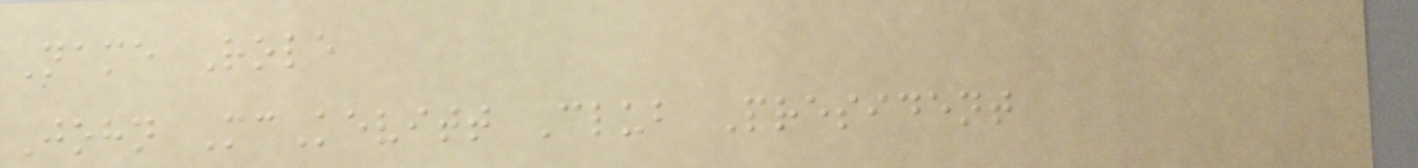Name Role
John McKevitt Club President
